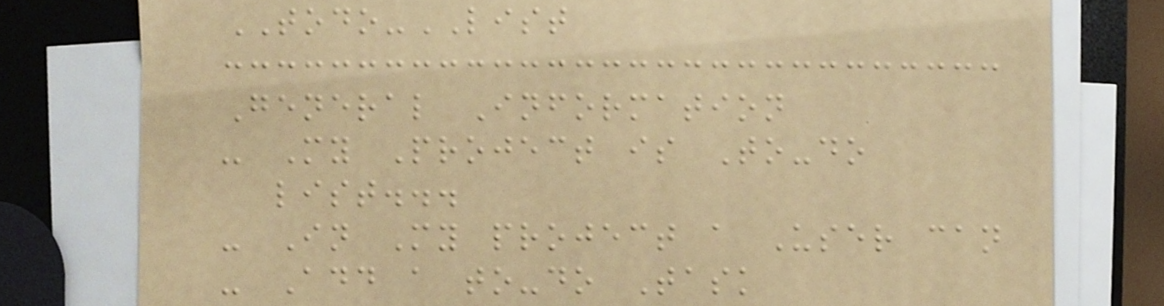TODO-LIST
General Information
- My Project is To-do
list...
- In My project a User can
- Add a to-do Task
